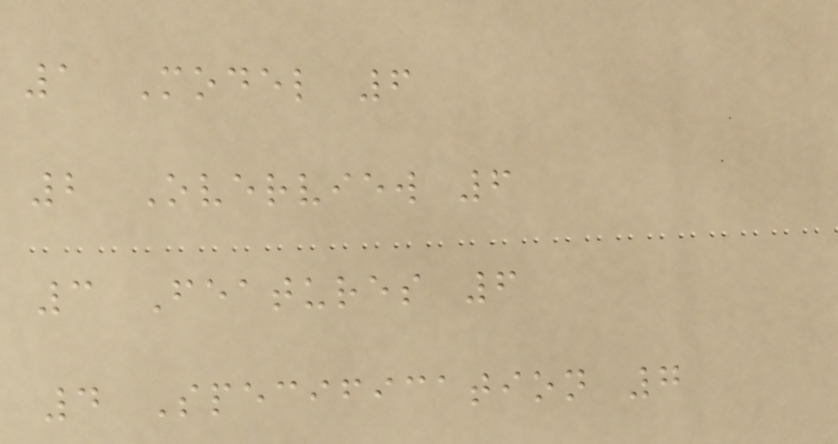1 Model 6
2 Overview 6
3 Features 6
4 Specification 7
